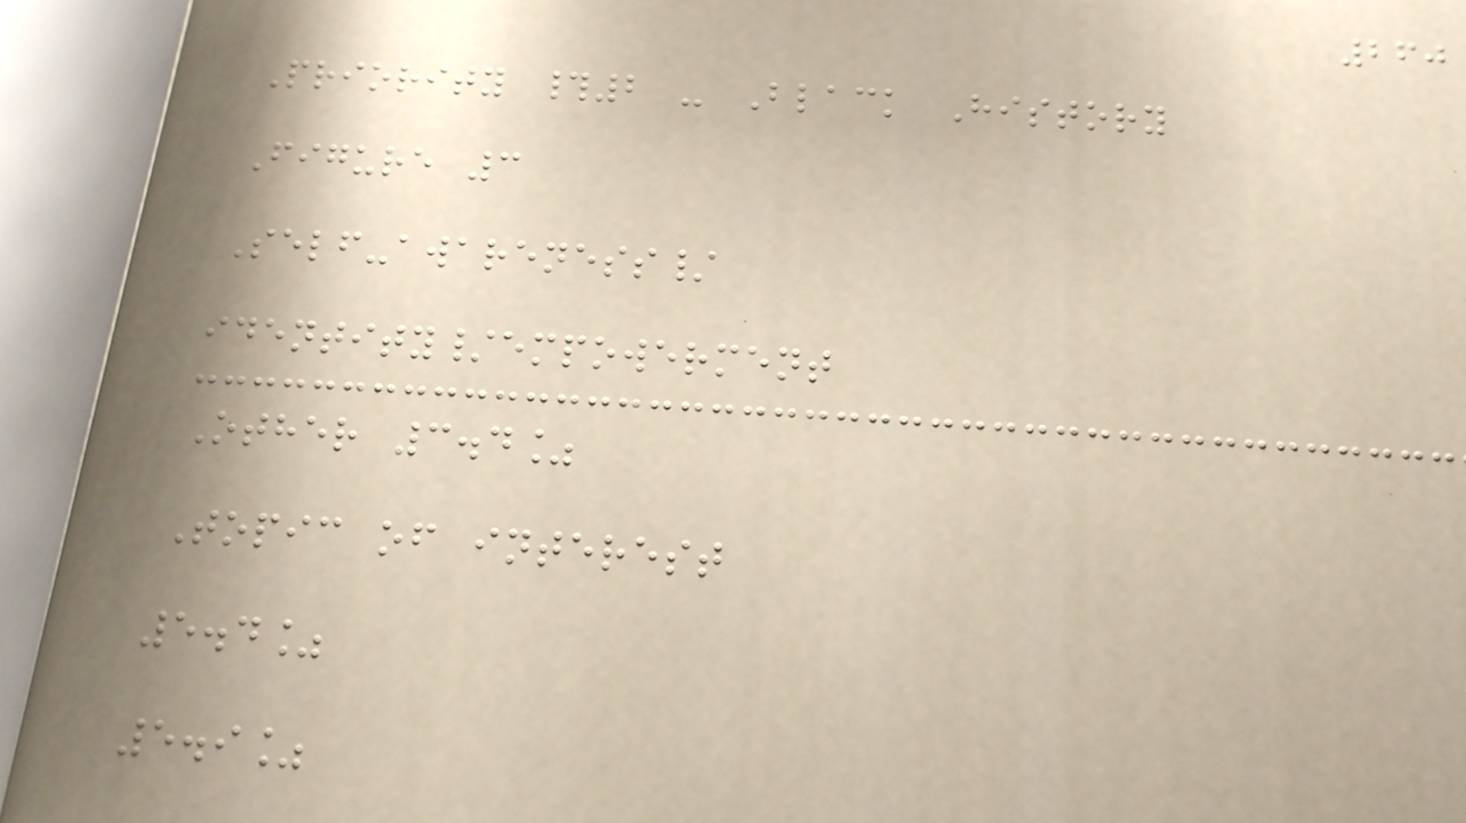260
Priority #2 - Black History
Figure 3
Self-awareness/
identity/empowerment
Other 3.4%
Topic of interest
5.4%
5.9%
